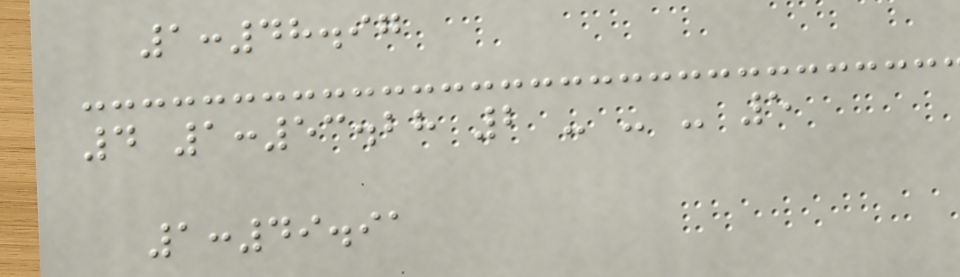1:48.97
4 1:53.28 2 - - - 5
1:49.91
